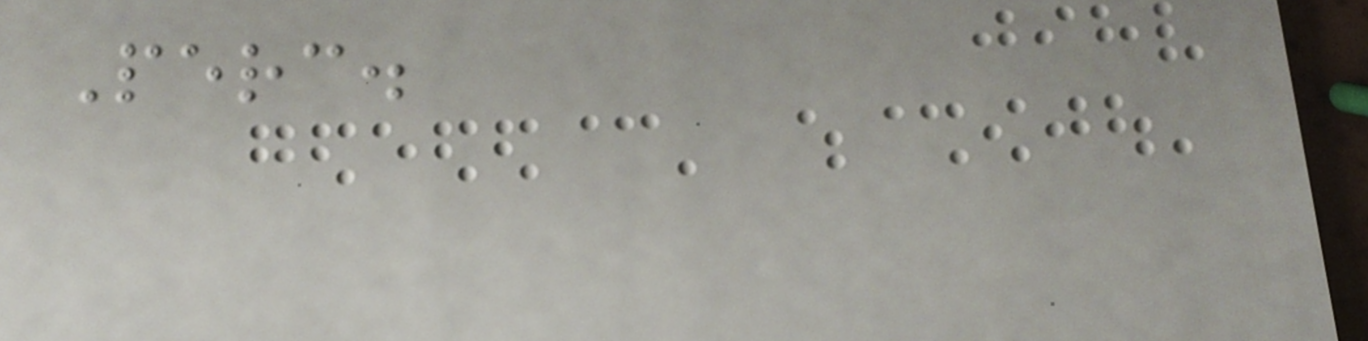Perc.
